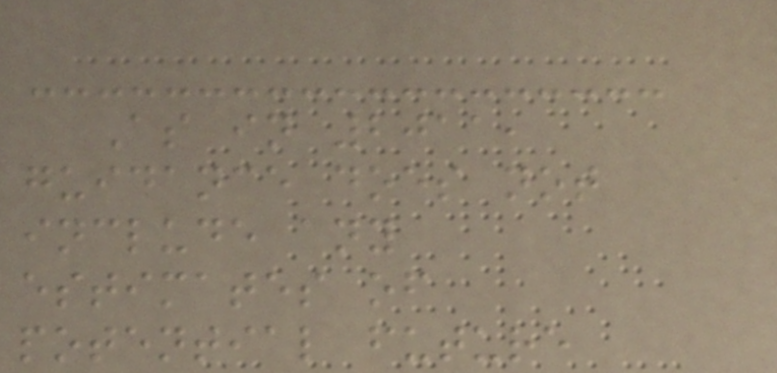As in 2011,
guidance does not
include any
estimates of
potential future
